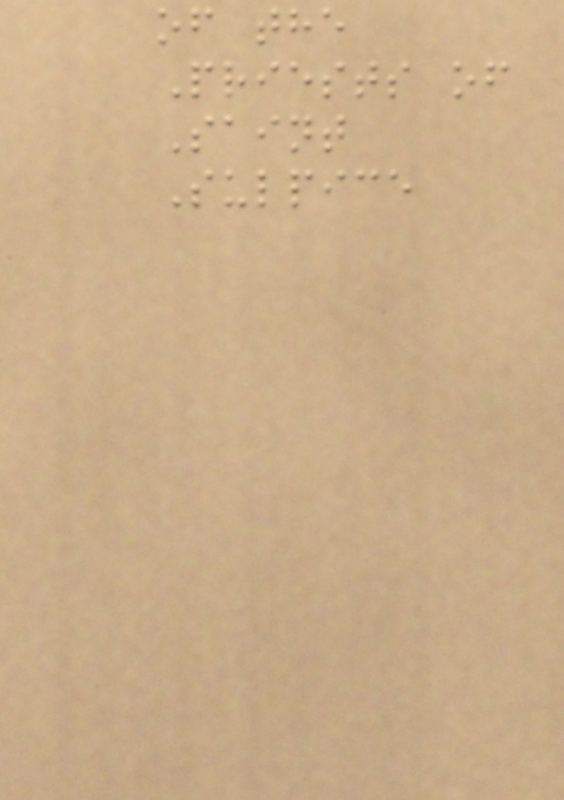of the
Priests of
Saint
Sulpice
